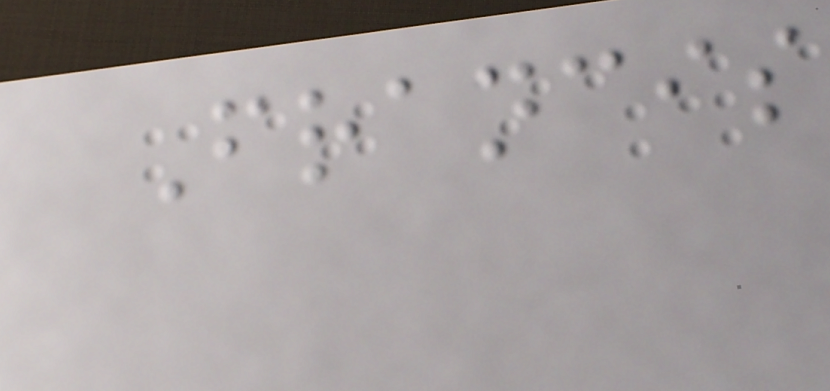Francis
